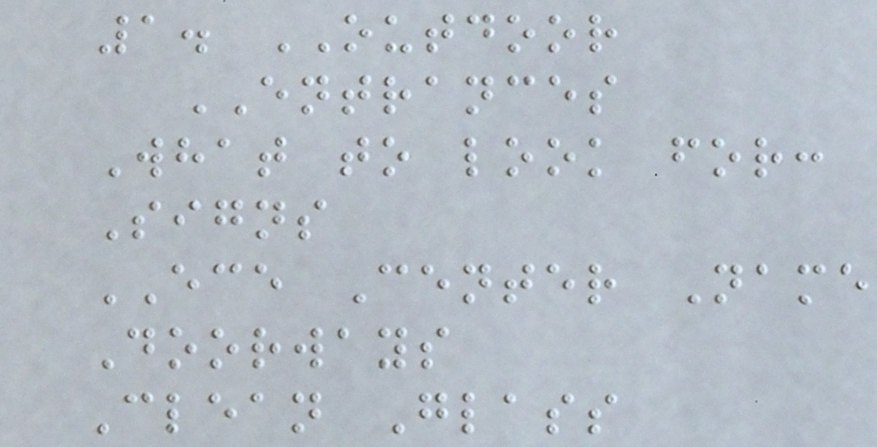1. OUTDOOR
ENTRANCES
What to look for:
Signs
ECE Center Name
Doorways
Clean Glass
